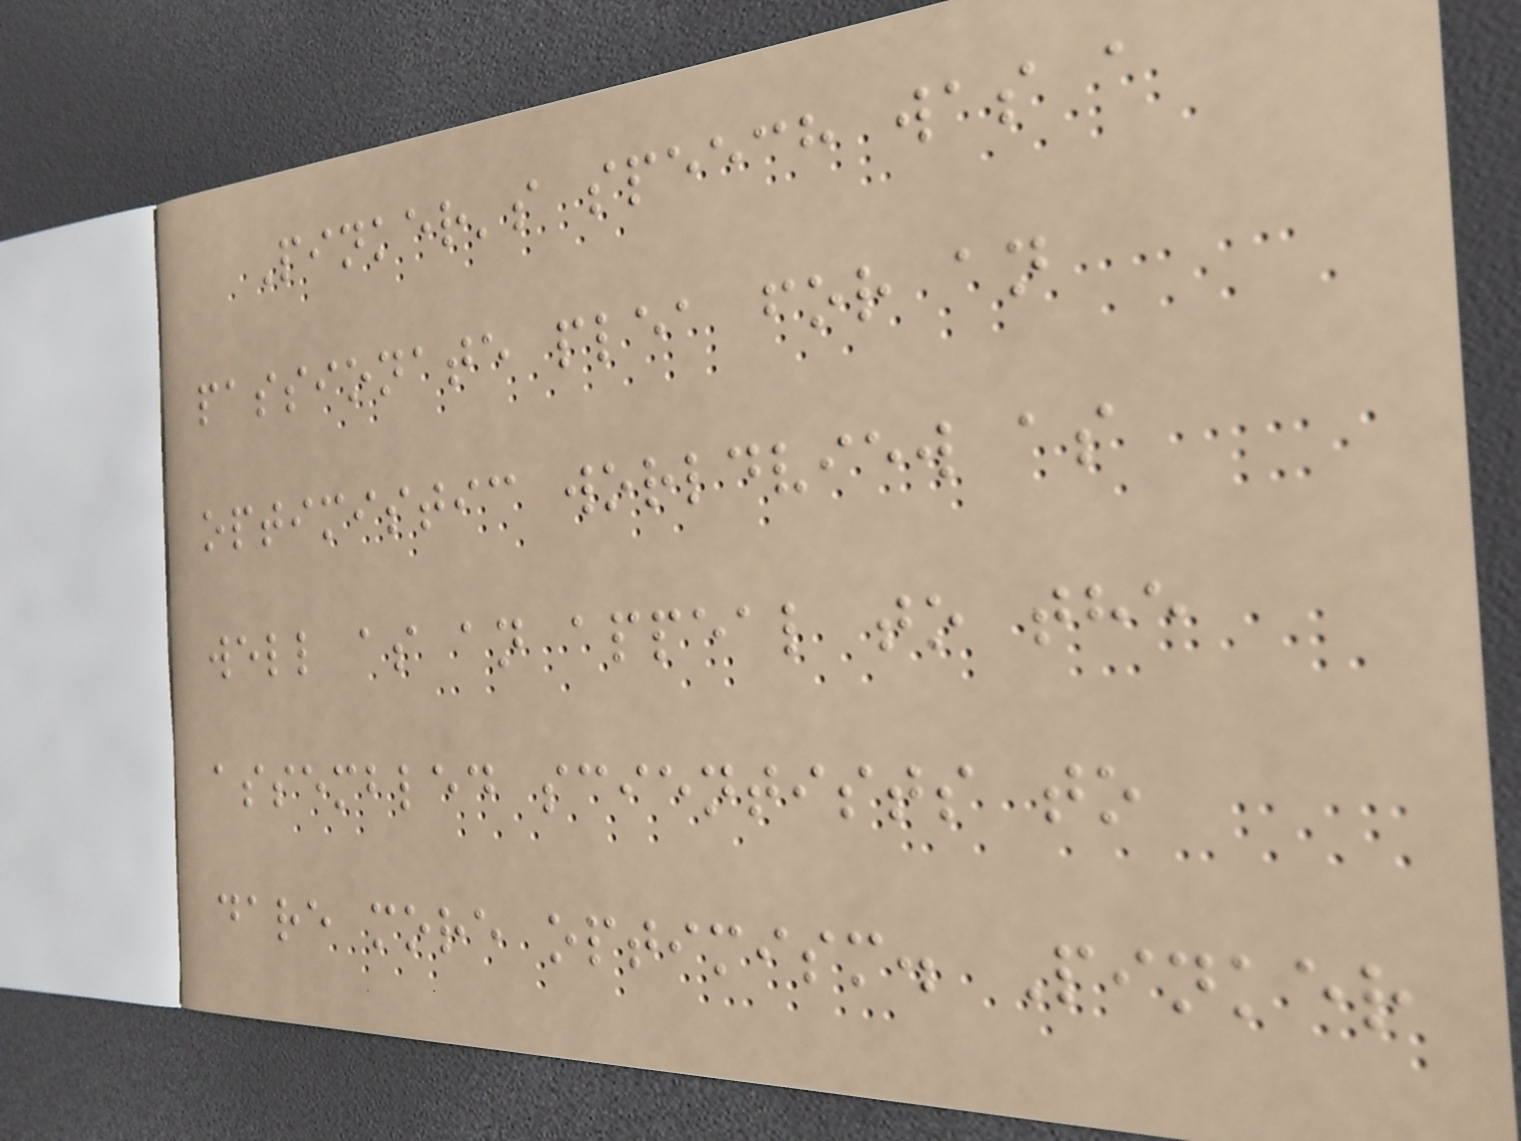Pinker's speech was a
passionate plea for an
optimistic worldview as
well as an appeal to the
assembled scientists to
dare more optimism. Pinker
